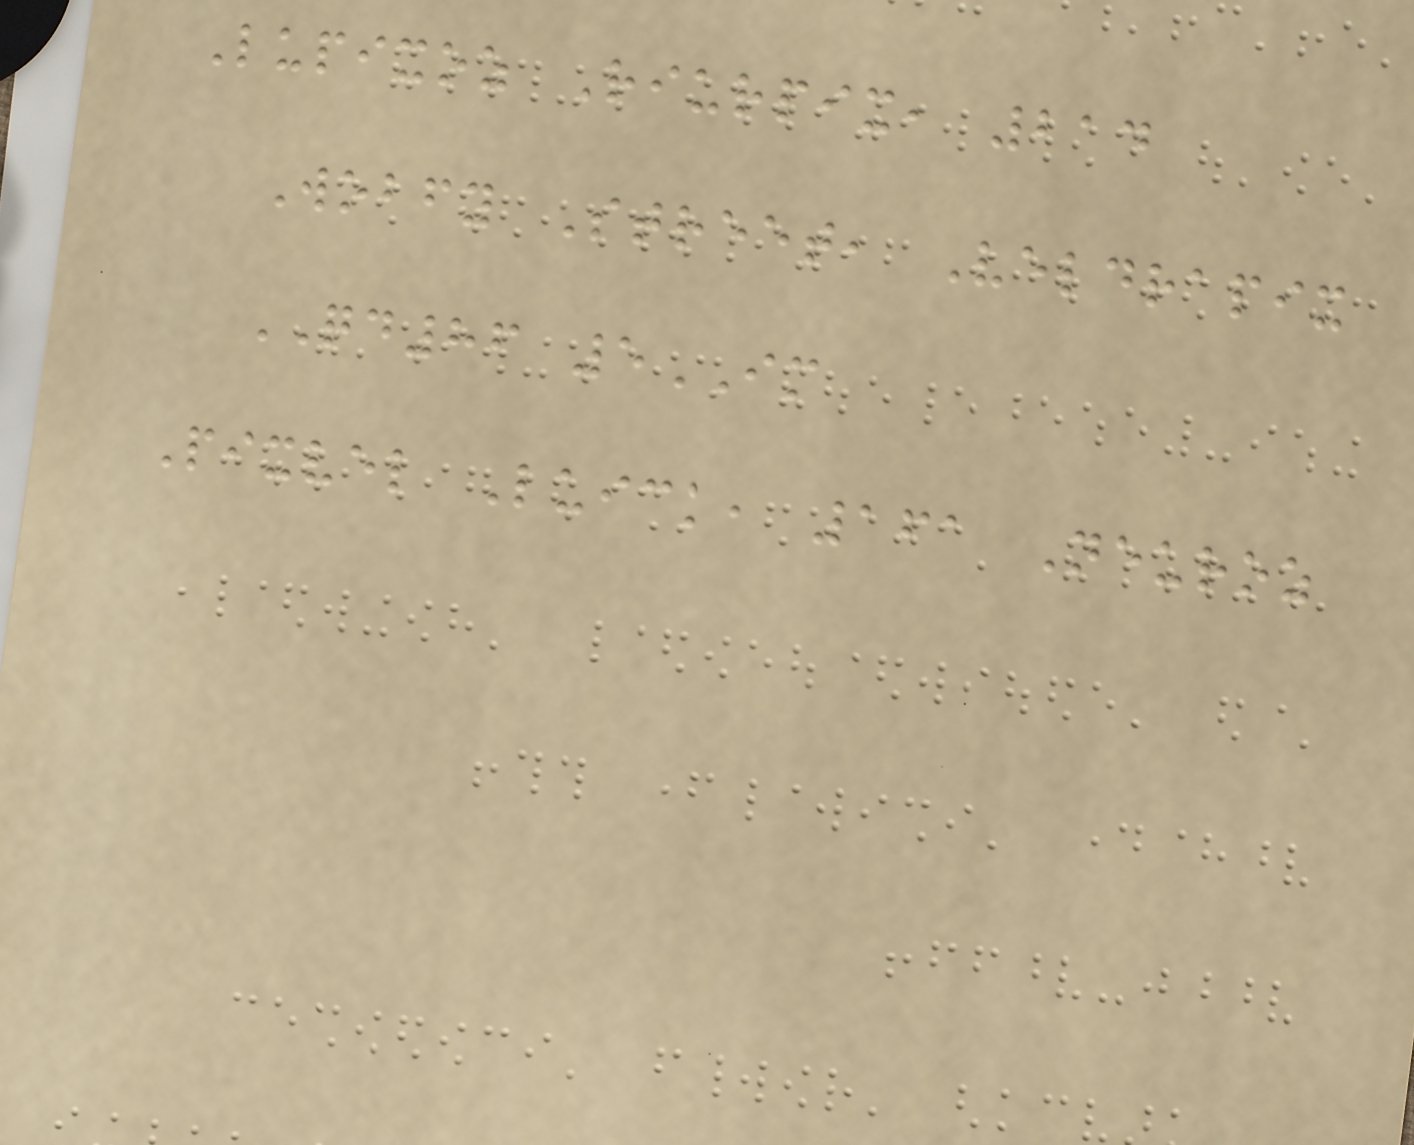Lupixoz Riurpix, 214
Wobfy Street, Veldrapix
QD86 5IM
Pixvel Luick, 161 Neuroz
